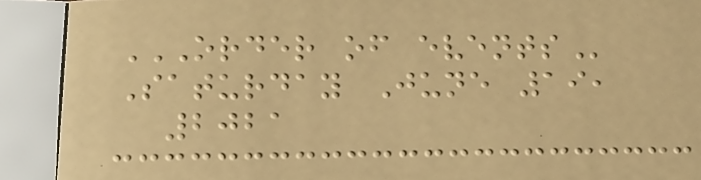ORDER OF EVENTS
Saturday June 19,
2021
